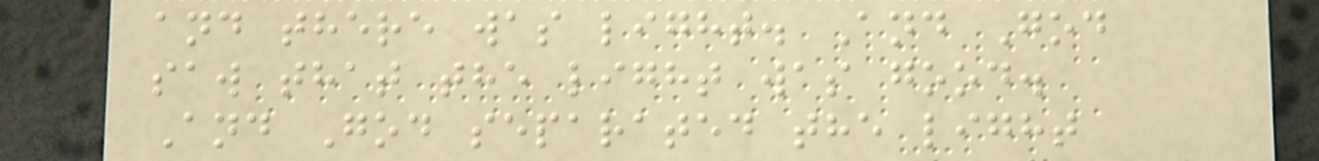and there was light. And God
saw that the light was good.
And God separated the light
